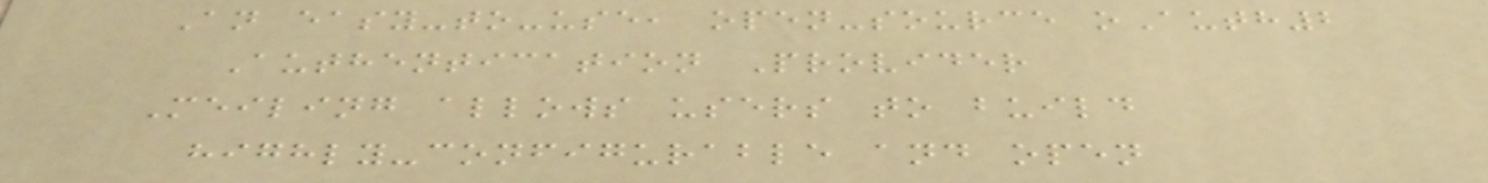An easy-to-use, open-source oAuth2
Authentication Provider
Meiling allows users to build
highly-configurable and open
